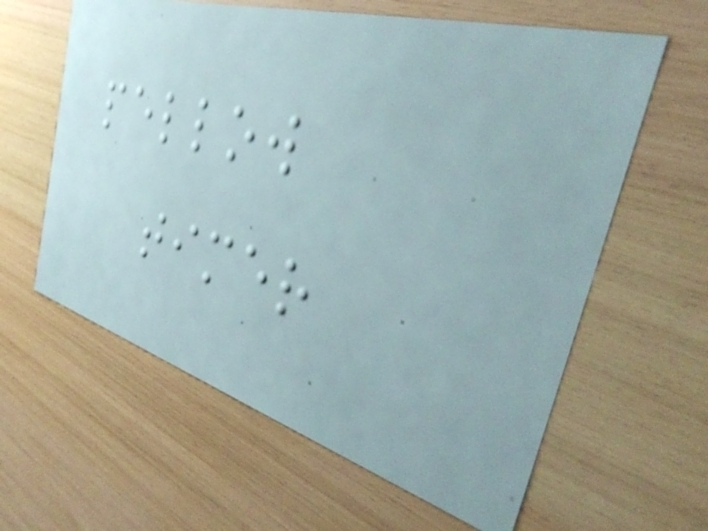pellow
timer
